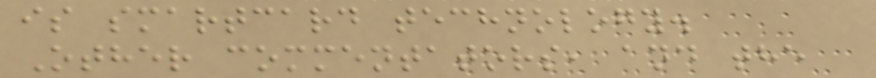is smartcard technology.
Other commentators, and the
